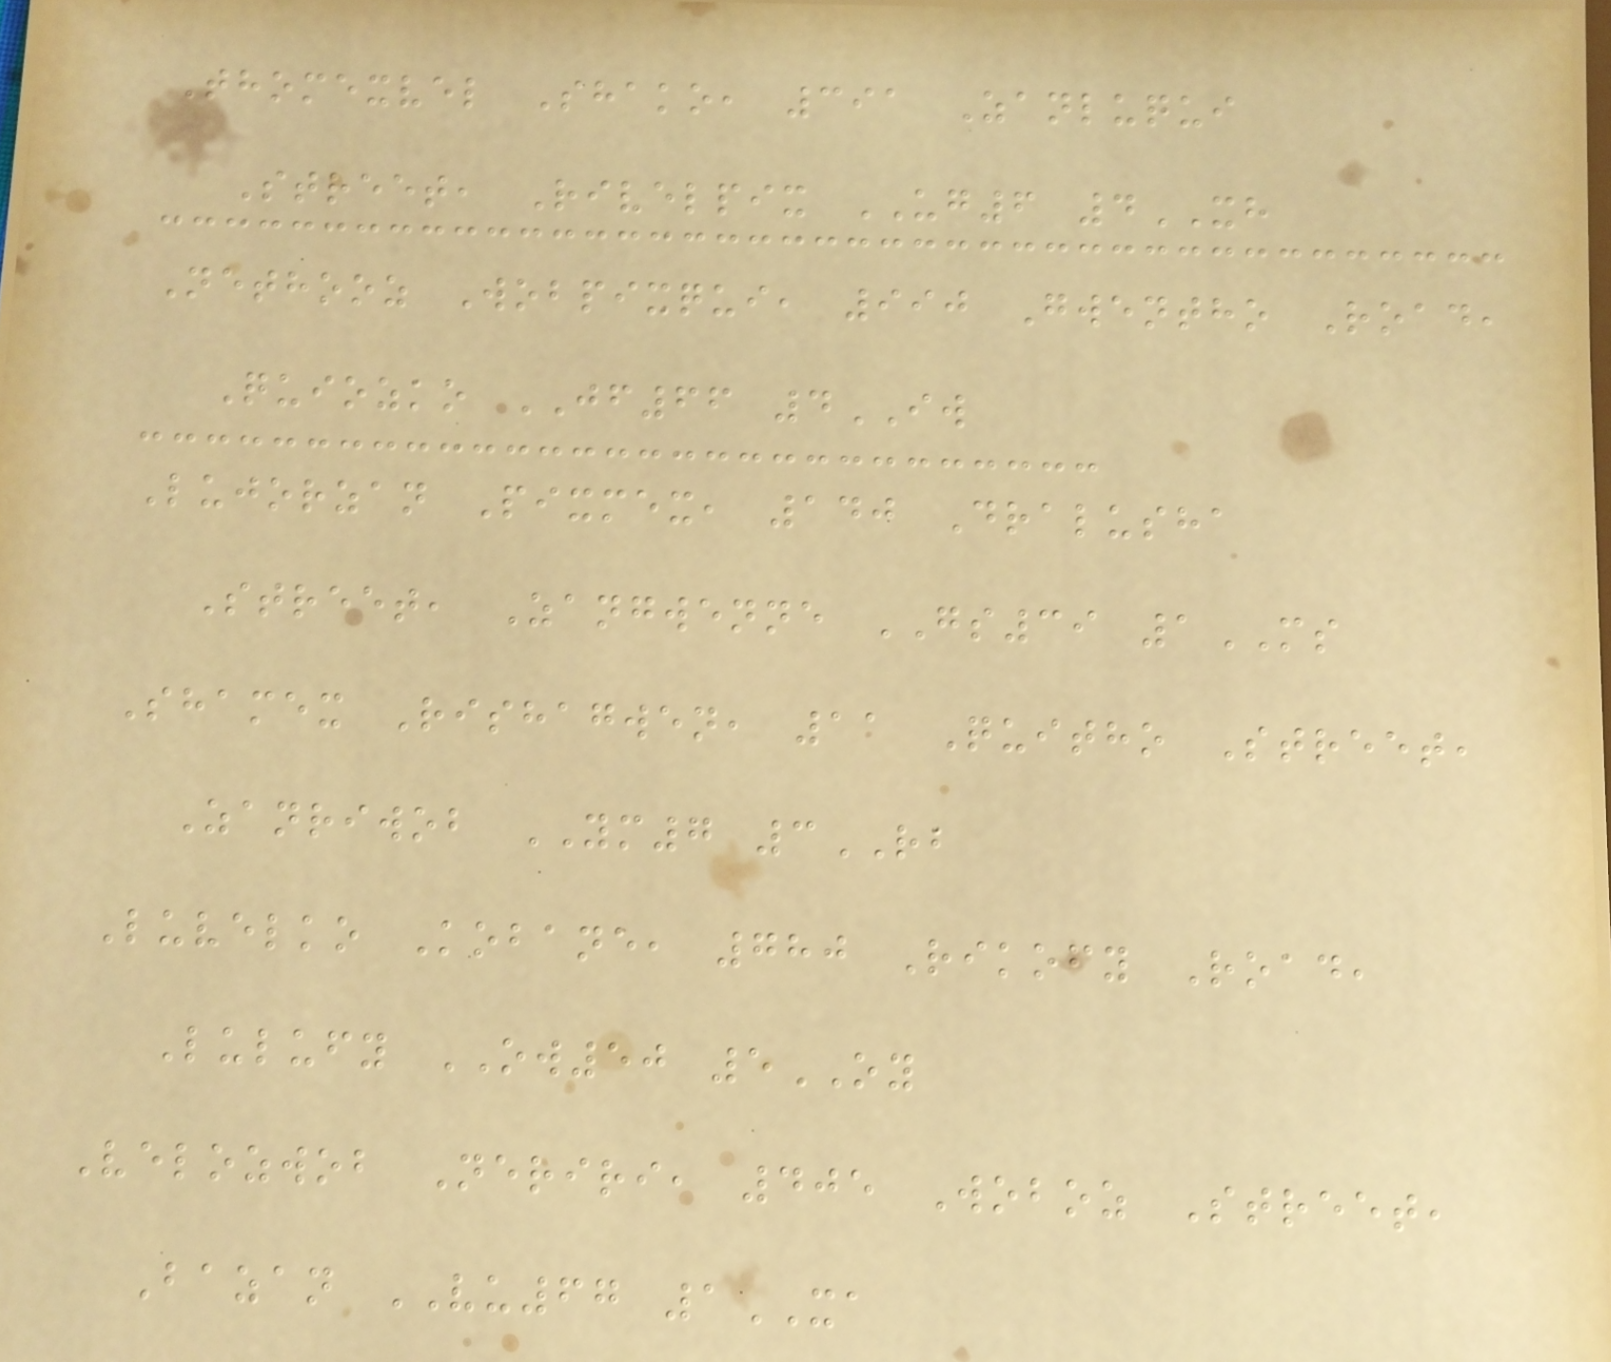Thomexvel Shako, 391 Zanluqui
Street, Rivelpix UG6 4XH
Nethooz Wobpixqui, 990 Gwentho Road,
Quiozko JF66 4IW
Lujorzan Pixmex, 140 Dralusha
Street, Zangwenne GS39 1MS
Shamex Rishagwen, 11 Quitho Street,
Zanriwob YM7 3RB
Luvelko Kobane, 780 Rikofy Road,
Lulufy OW50 5OY
Velozwob Neriri, 405 Woboz Street,
Bazan VU67 1XA
